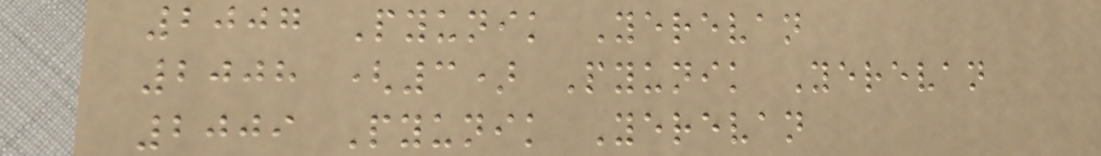2007 Pyunik Yerevan
2008 (3) Pyunik Yerevan
2009 Pyunik Yerevan
